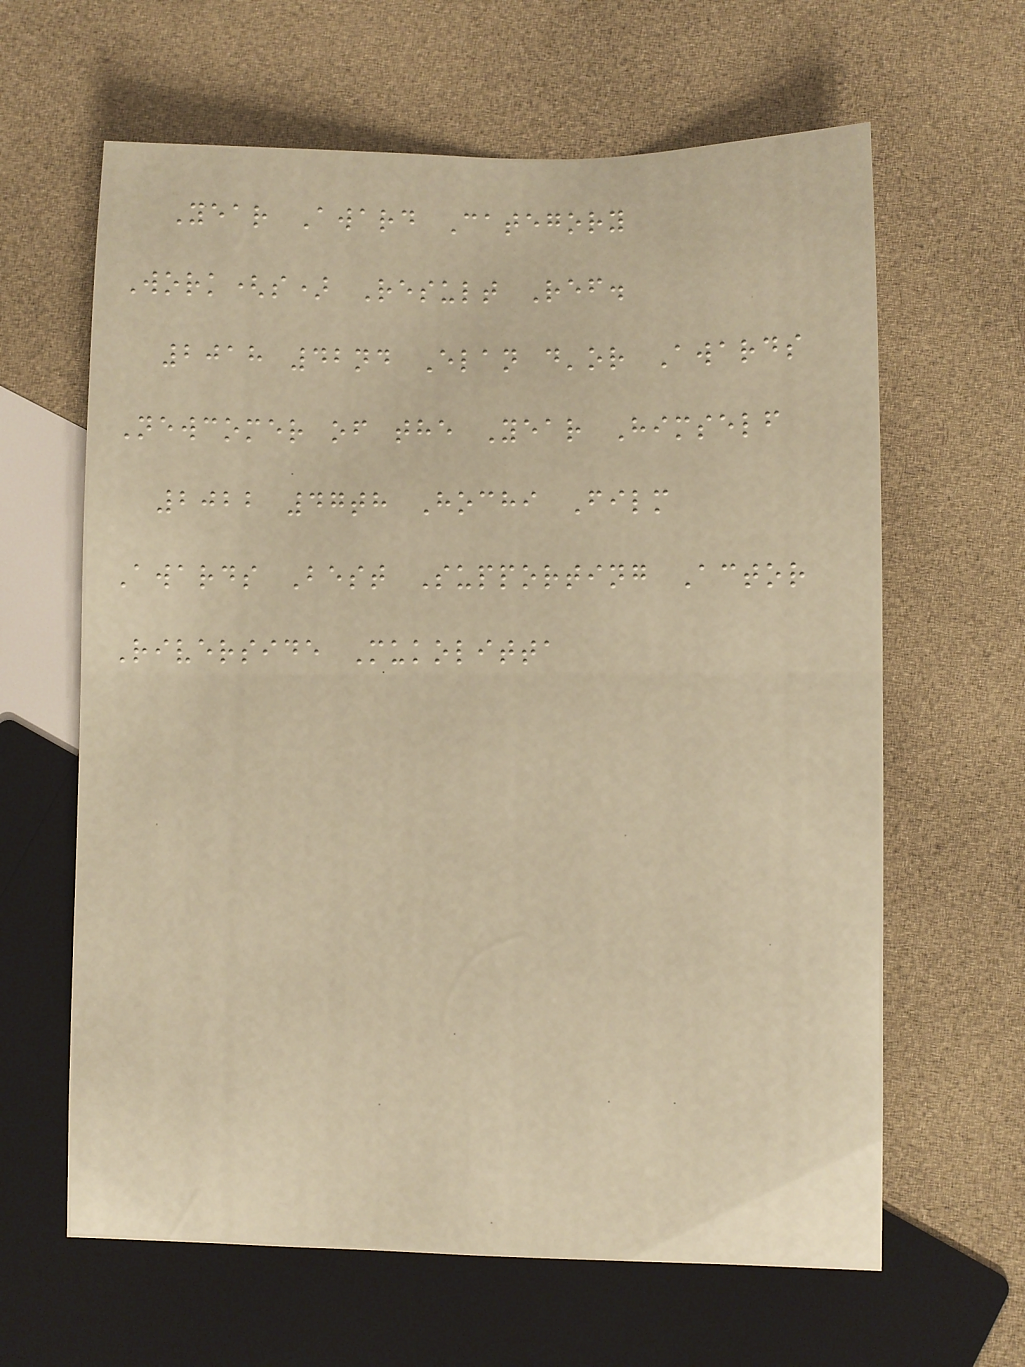Year Award Category
Work(s) Result Ref.
2018 42nd Elan d'or Awards
Newcomer of the Year Himself
2022 47th Hochi Film
Awards Best Supporting Actor
Riverside Mukolitta
